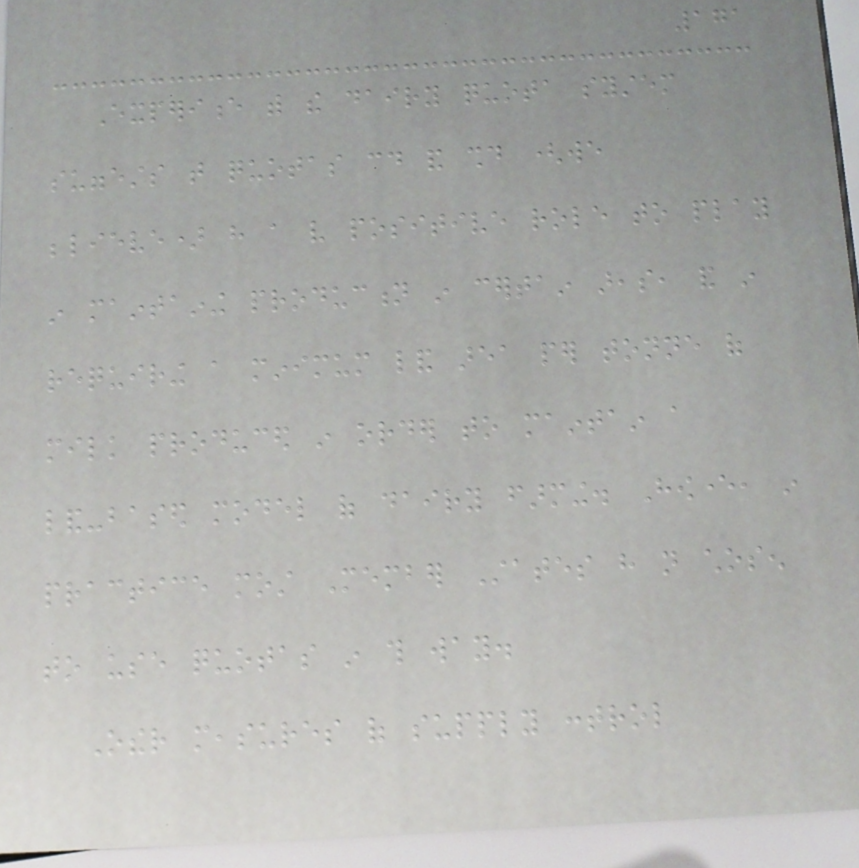171
Experience with the dairy quota system
suggests that quotas could and should (we
believe) have a very positive role to play
in maintaining production in certain areas, and in
requiring a minimum land area per tonne of
milk produced in order to maintain a
land-based model of dairy farming. However, in
practice most Member States have not chosen
to use quotas in this way.
Other measures of supply control
